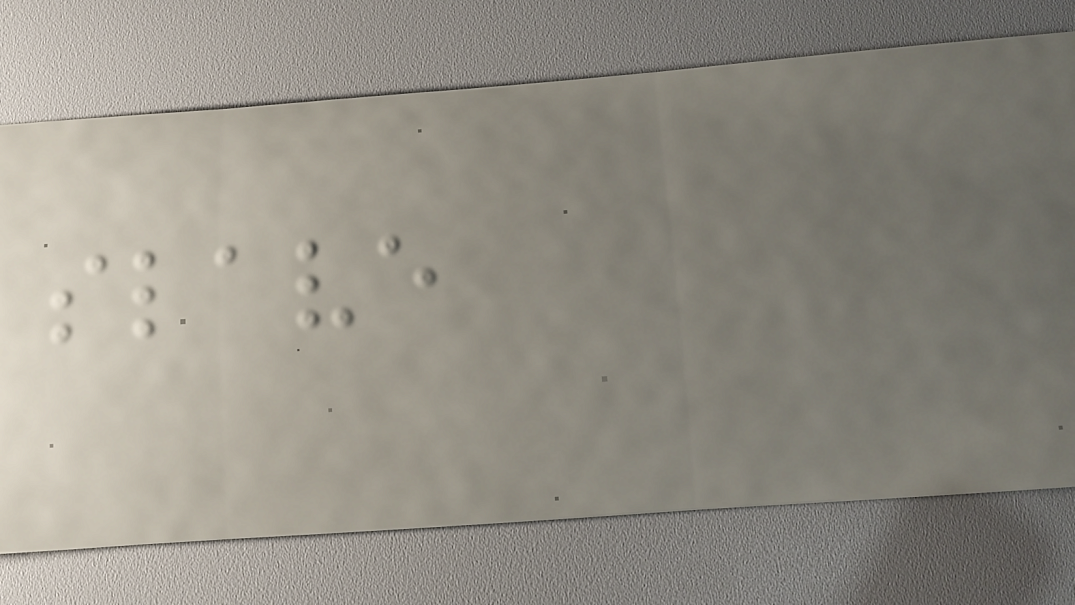slave
